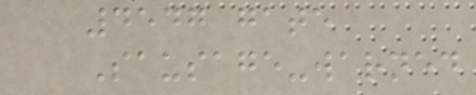4547 gate
Sausage-warned
